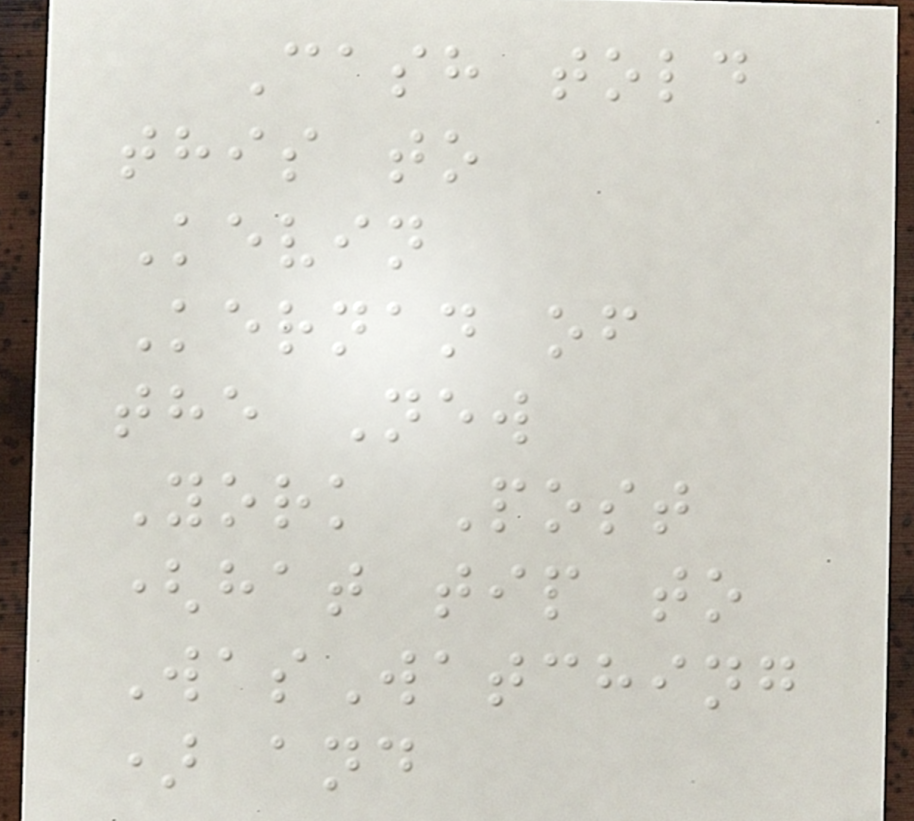Cash told
this to
Kevin
Kernan of
the New
York Post
(hat tip to
WasWatching
) and
